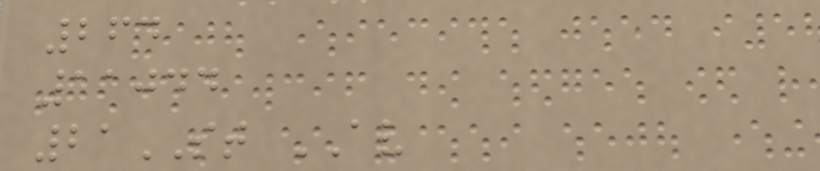264
11044
21ST AV
